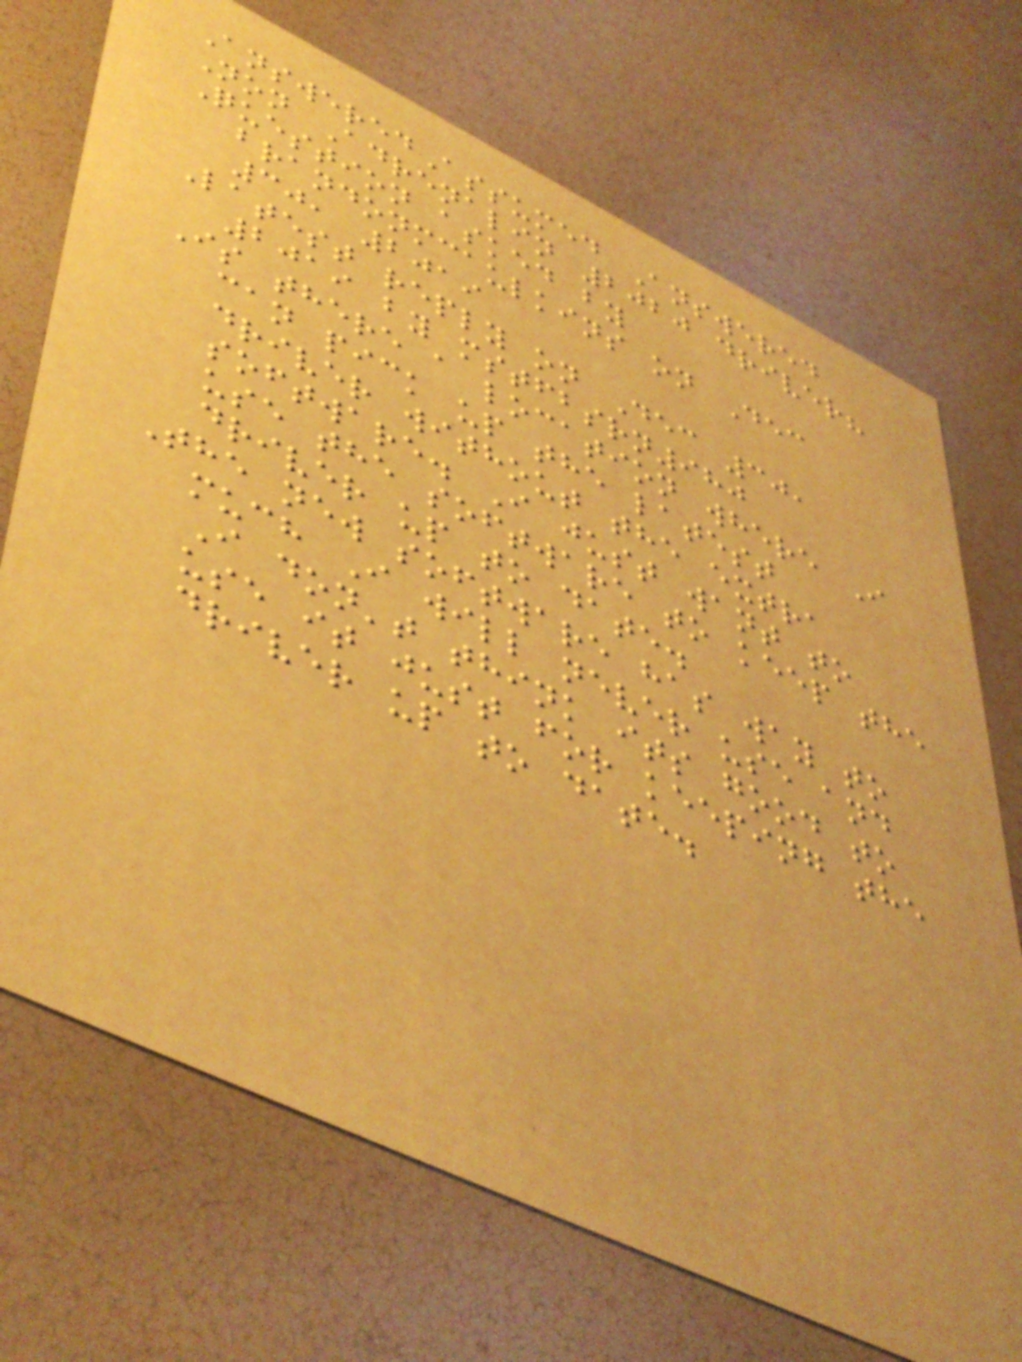AnsweredAssumed Answered
Non Adrenalin 2020 driver?
Question asked by
brandonmcaulkins on Dec
30, 2019
Latest reply on Dec 30,
2019 by mstfbsrn980
Is there a location where I
can pick up the latest
driver without the extra
software. I just want to
use the software to keep the
driver up to date.
The new software has way to
much I will never use and
I don't think its good to
use it just for keeping the
driver up to date.
